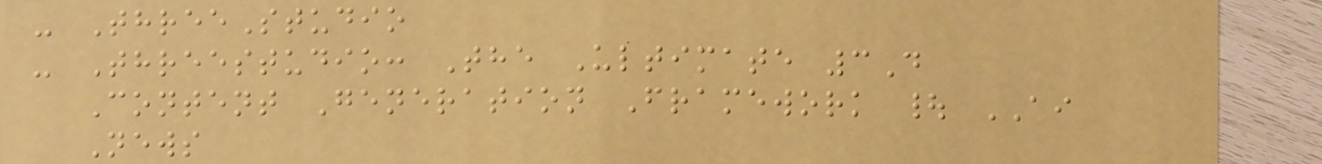- ThreeStudio
- Threestudio: The Ultimate 3D
Content Generation Framework | AI
News
